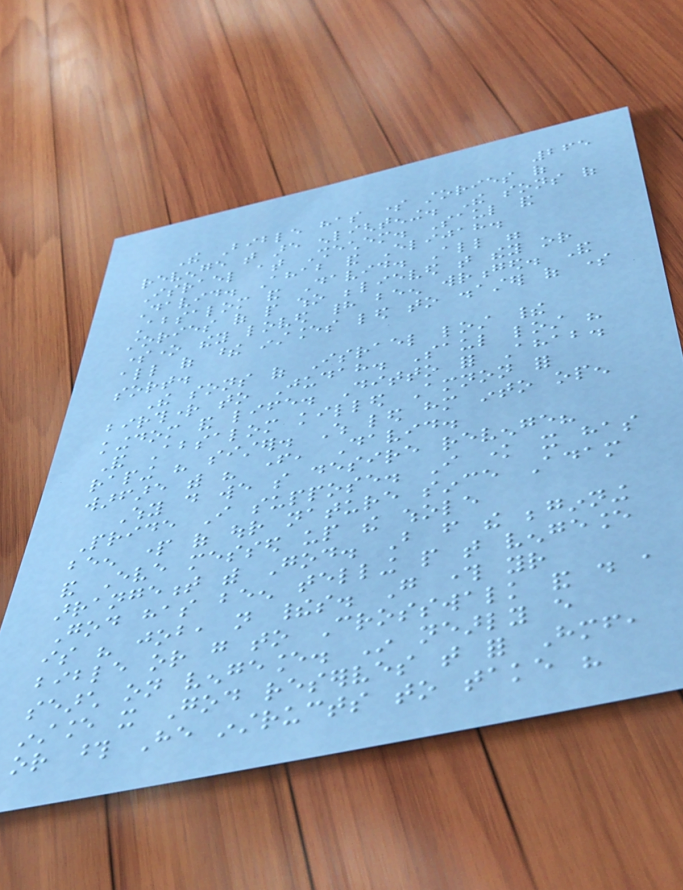265
The Bible has some stories of
revenge that are enlightening. The sons of
Israel at Shechem. Saul and
David. Ahab and Elijah.
Absalom and David. All were
stories of people who believed that they or
someone they loved had been wronged. And
all of these instances led to disaster of some
sort.
The sons of Israel lost their
birthright to Judah. Saul lost his
kingdom and life. Ditto for Ahab.
And Absalom killed Amnon for
raping his sister. Which led him into open
warfare with his father, David.
Why do we so desire revenge?
Pride I suppose. I know it has
been part of our nature since Adam
and Eve messed up the whole
arrangement with God. But from the beginning
God has been telling people that vengeance
is his job, not theirs. Go through your
bible or go to Crosswalk and do a
search on vengeance. In nearly every
instance it God reserves that for Himself,
or those He instructs to take his
